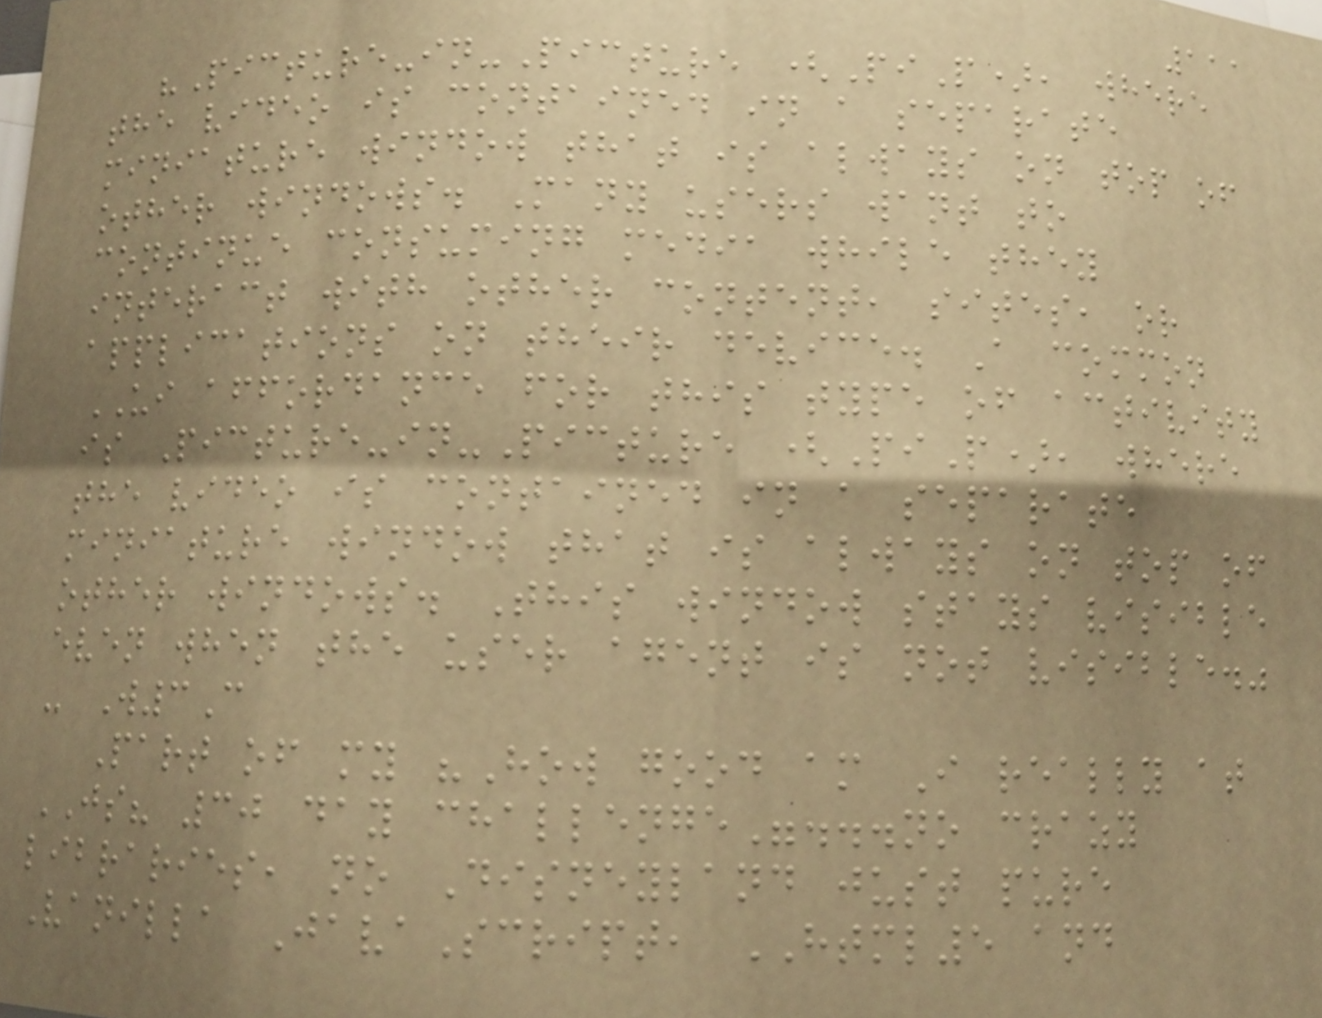111
"Picture-in-Picture (PiP), where
the video is contained in a separate
miniature window that is always on top of
other windows. Many users want to
continue consuming media while they
interact with other content, sites, or
applications on their device. A common
UI affordance for this type of activity
is Picture-in-Picture (PiP), where
the video is contained in a separate
miniature window that is always on top of
other windows. This window stays visible
even when the user agent is not visible."
- W3C
Part of my "How good am I really at
JS? 30 day challenge"...no crazy
libraries, no Disneyland just pure
Vanilla JavaScript, HTML5 and
